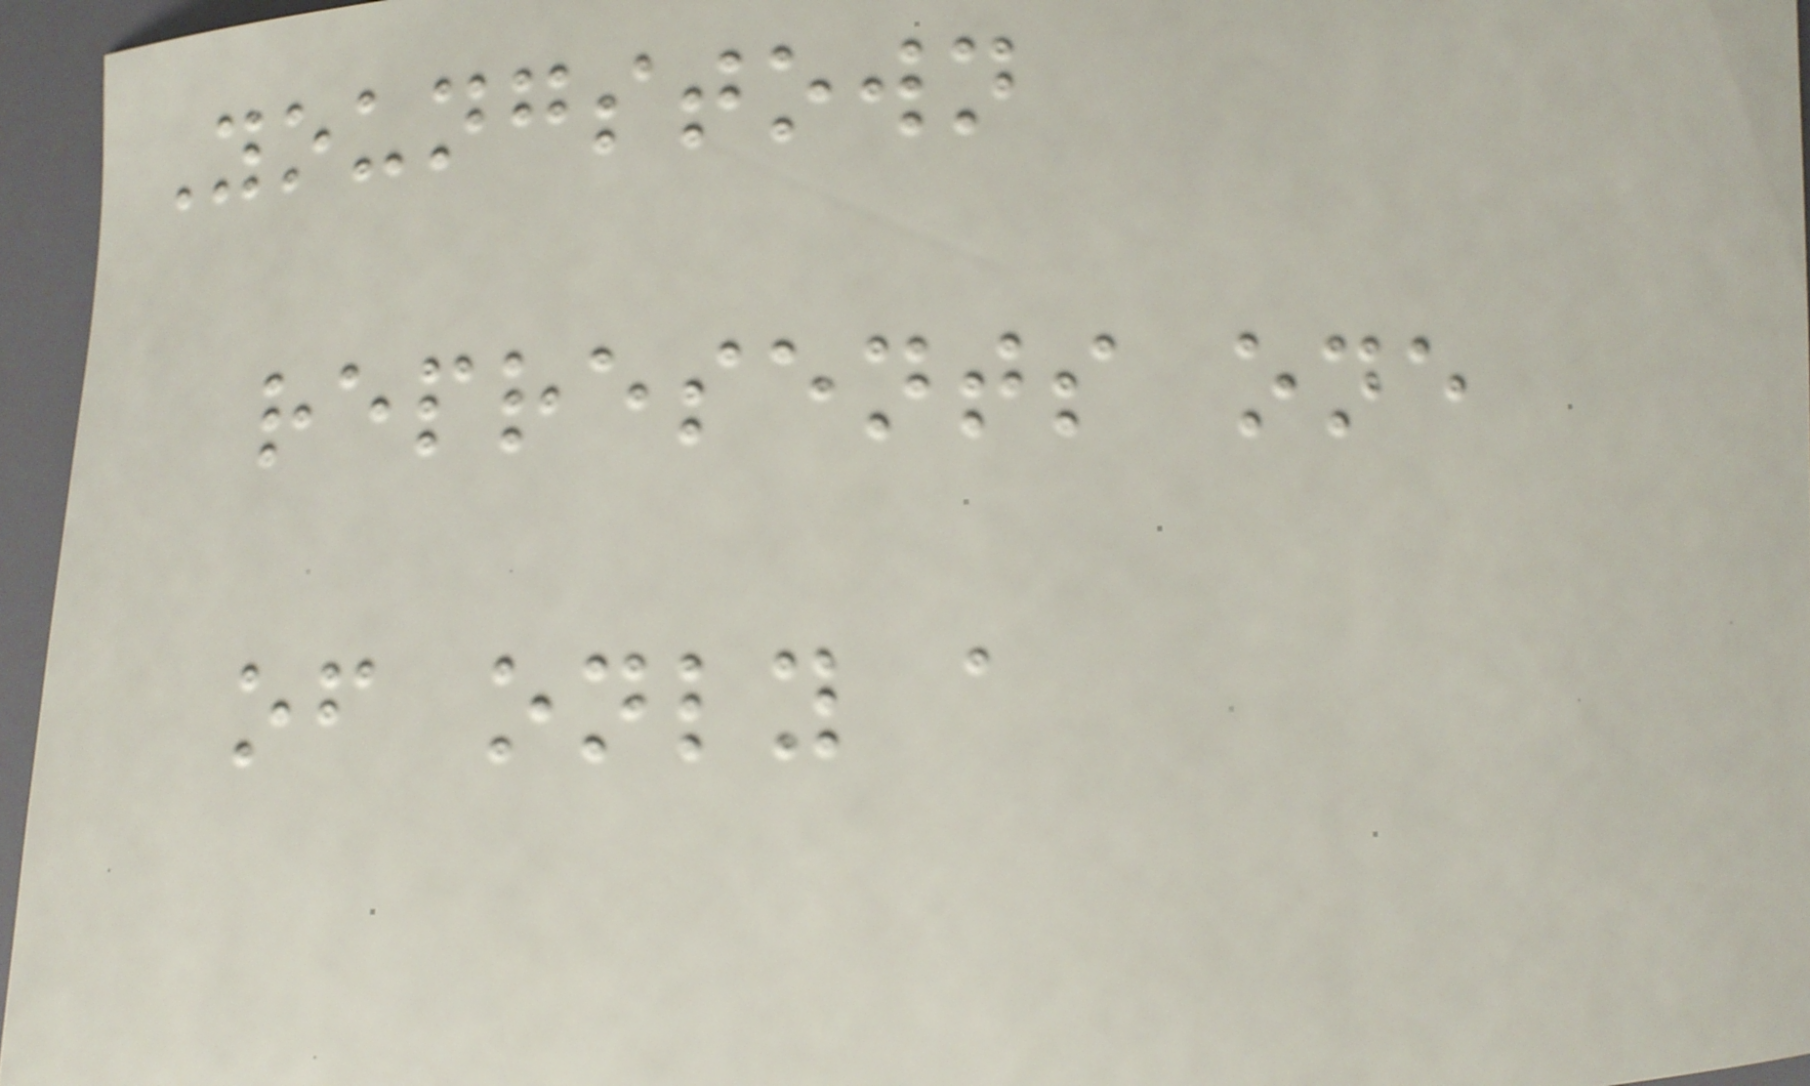Youngstown
represents one
of only a
